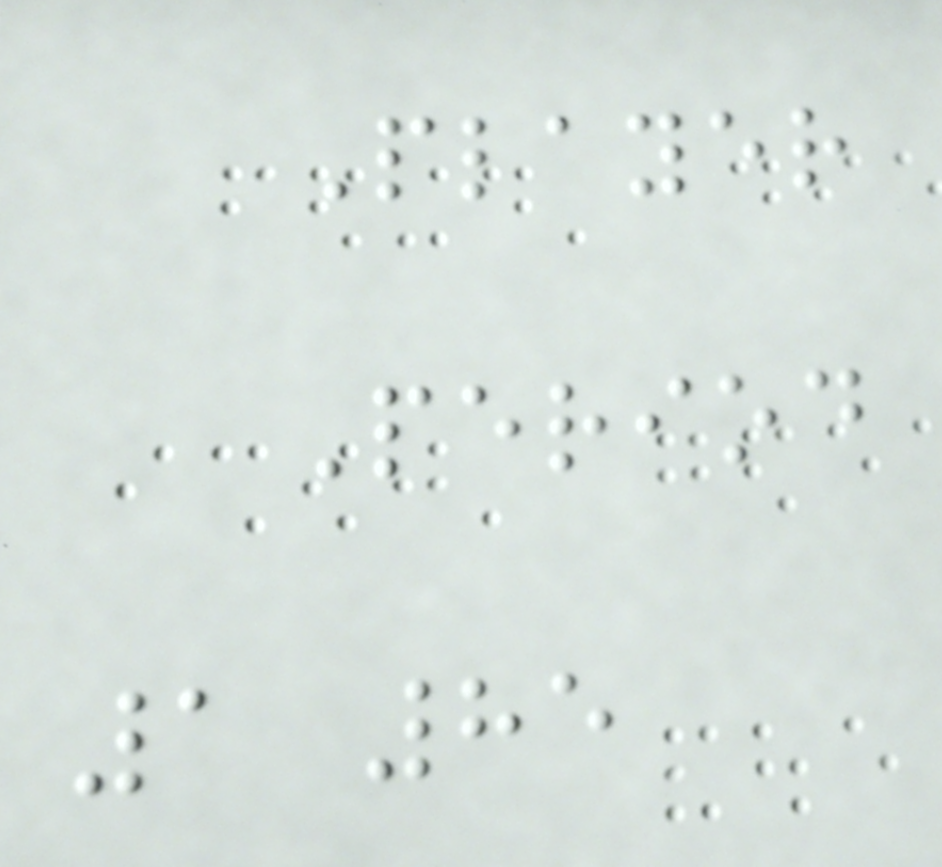Player
Period
1 85
